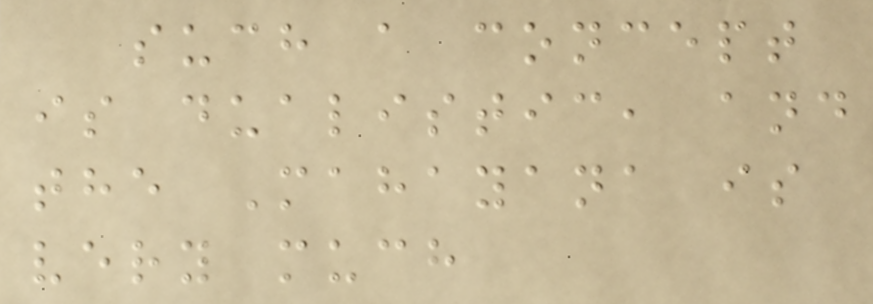such a concept
is dualistic, and
the Mahayana is
very much
